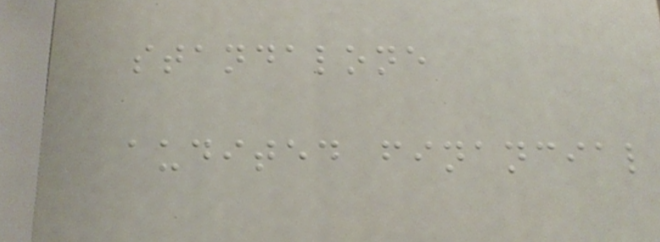standalone
audited financial
